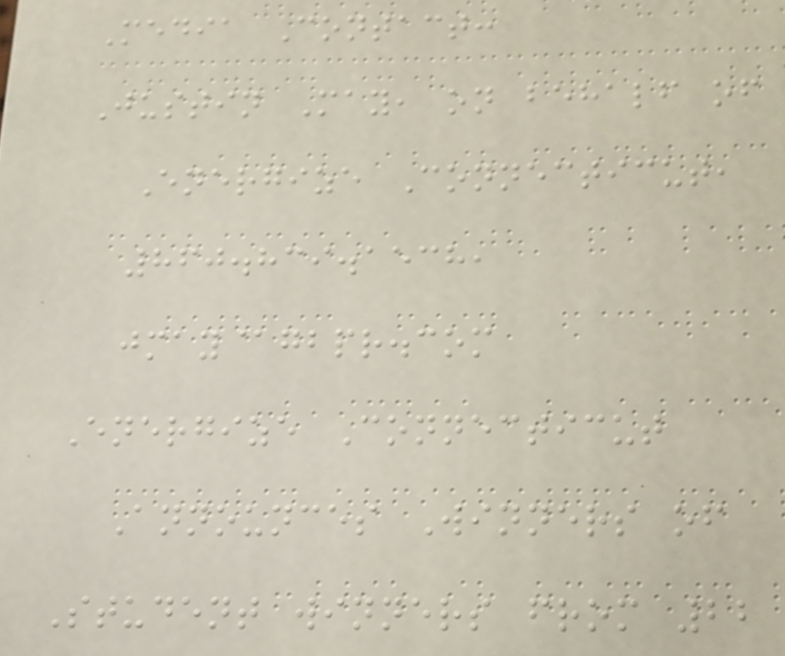Media Contact:
Justin May, on behalf of
Energize Connecticut,
860.839.1538,
jmay@gbpr.com
Energize Connecticut
Announces Winners of
Student winners from 22
